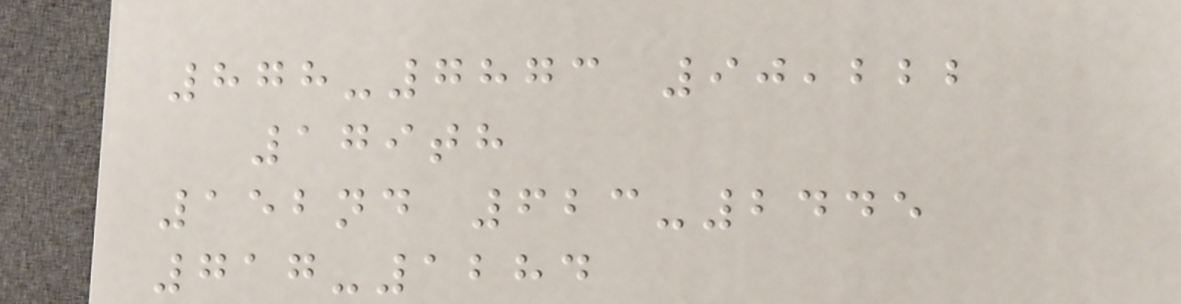878-7873 90,222
179th
152nd 623-2445
717-1284
